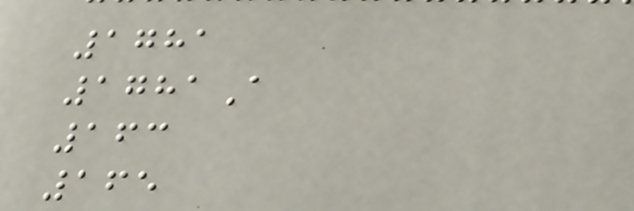1781
1781A
163
165
